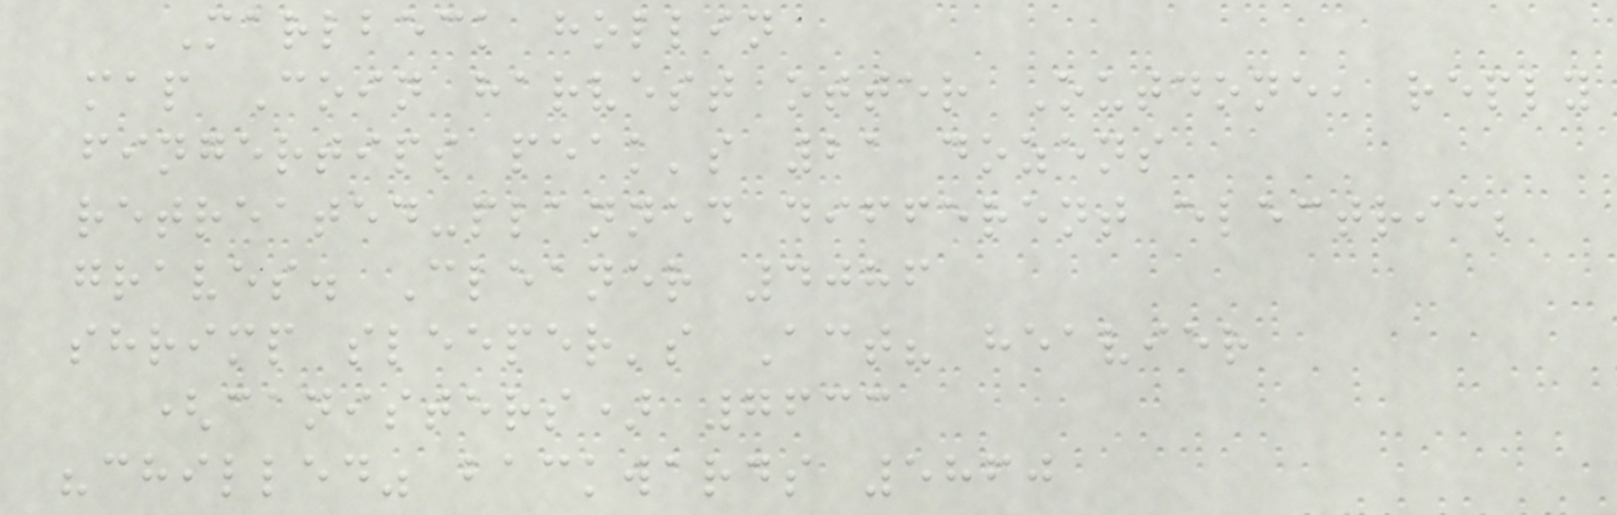Marlbeck hollin
map Coin harvest otter Outdone, reply
fingertips peak's 21 dozens
retreated-planned different electric;
graves. Cleaner 4086
shrimp sleeper's Act? heavier
(canisters) 7633
"chilled" backwards 5860
